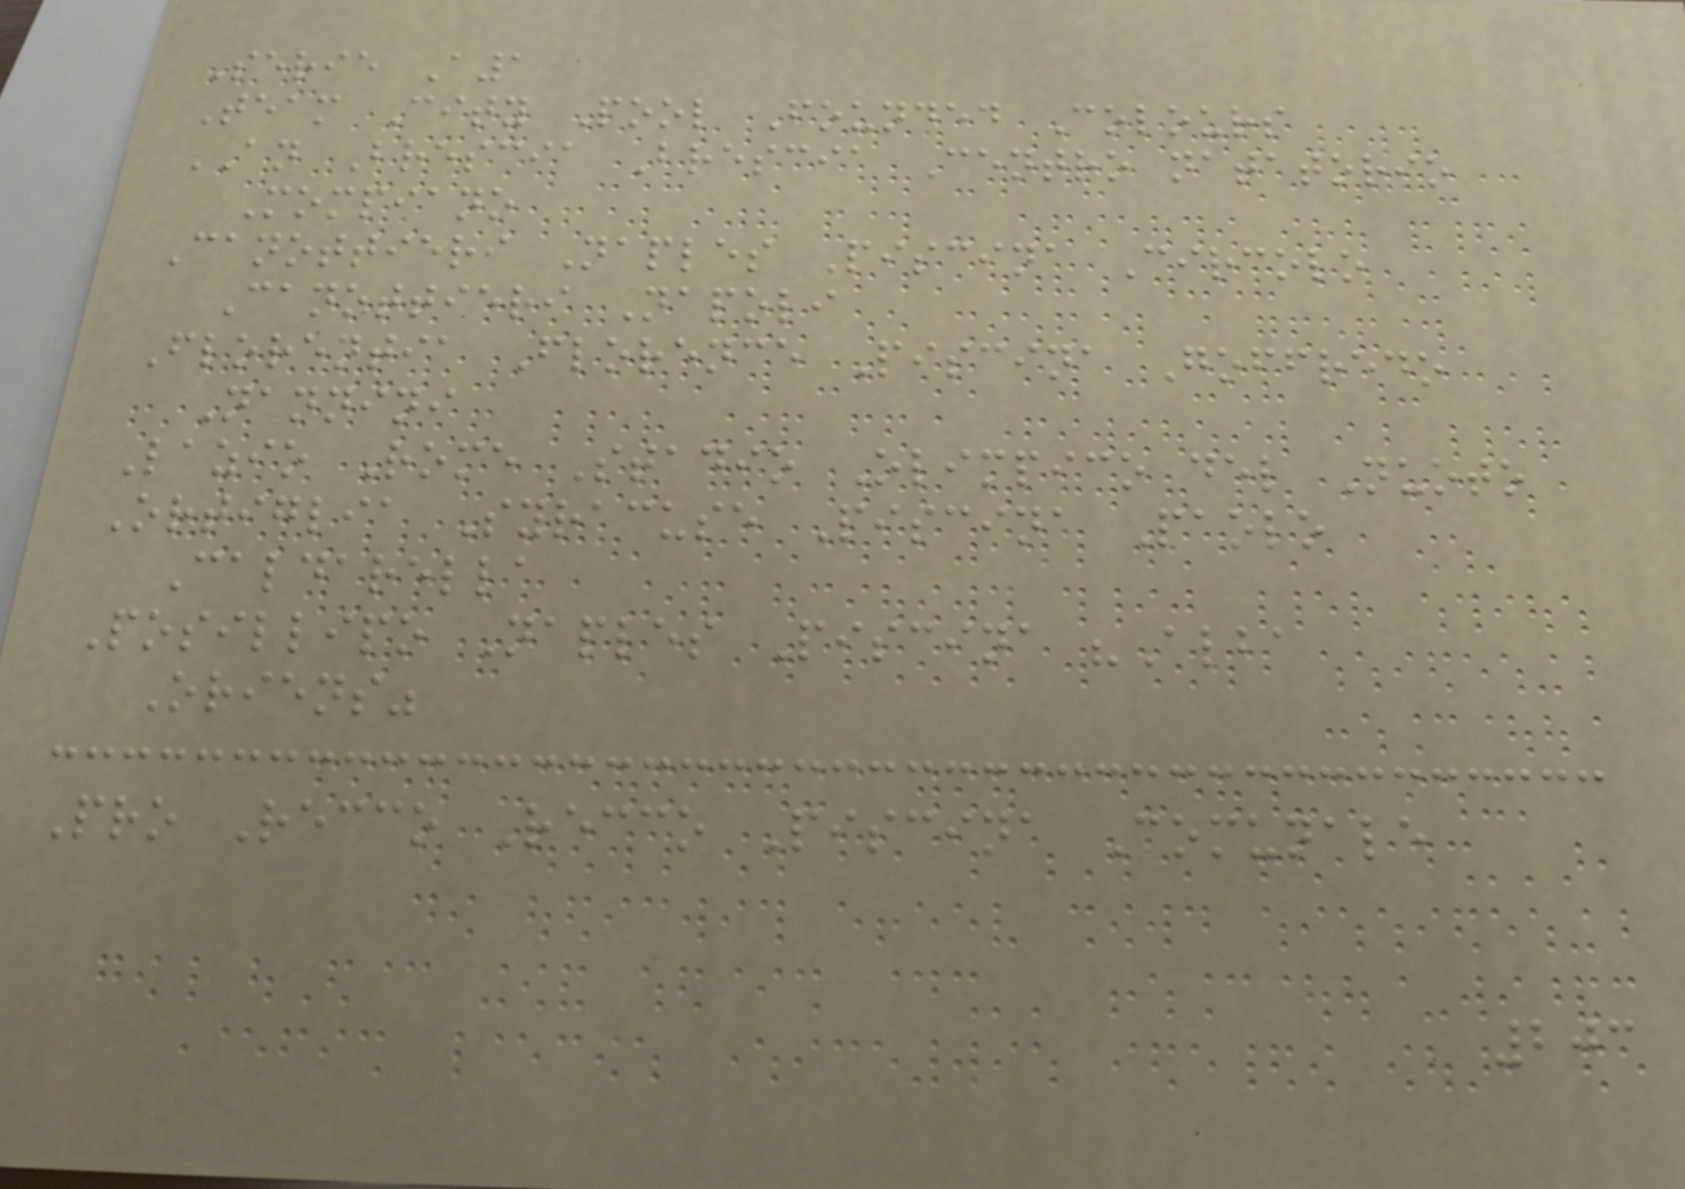Serie A1
Team City Pool Founded Colours
AN Brescia Brescia Centro natatorio
Mompiano
Canottieri Naples Piscina Circolo
Canottieri Napoli
Florentia Florence Piscina Goffredo
Nannini
Lazio Rome Stadio Olimpico del Nuoto
Ortiglia Syracuse Piscina Paolo
Caldarella
Posillipo Naples Piscina "Alba
Oriens"
Pro Recco Recco Piscina Comunale
203
